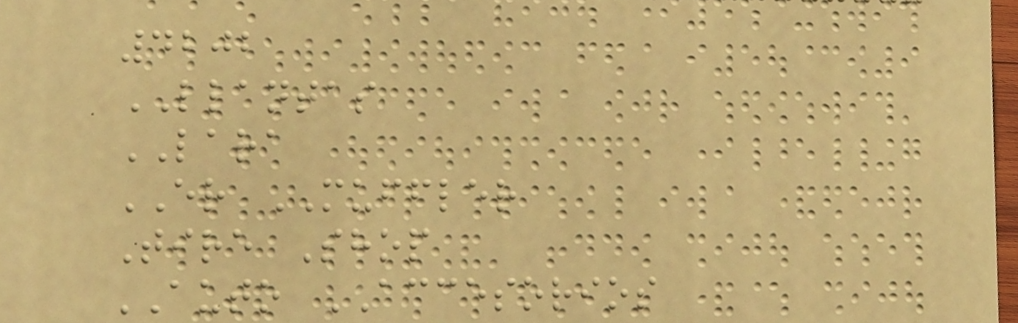4202
LLANTAS
LARA
ER MUFFLER
Tire Shop
AUTO ACCESORIOS
